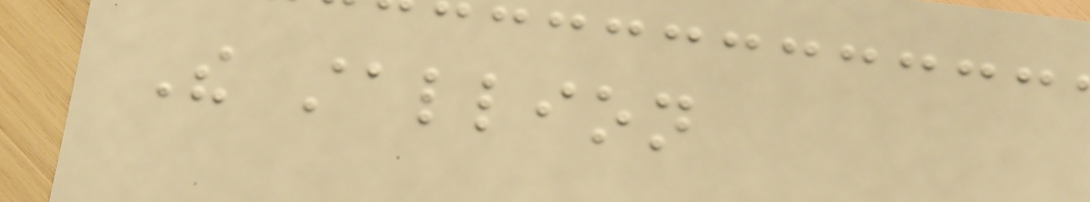The stallion
